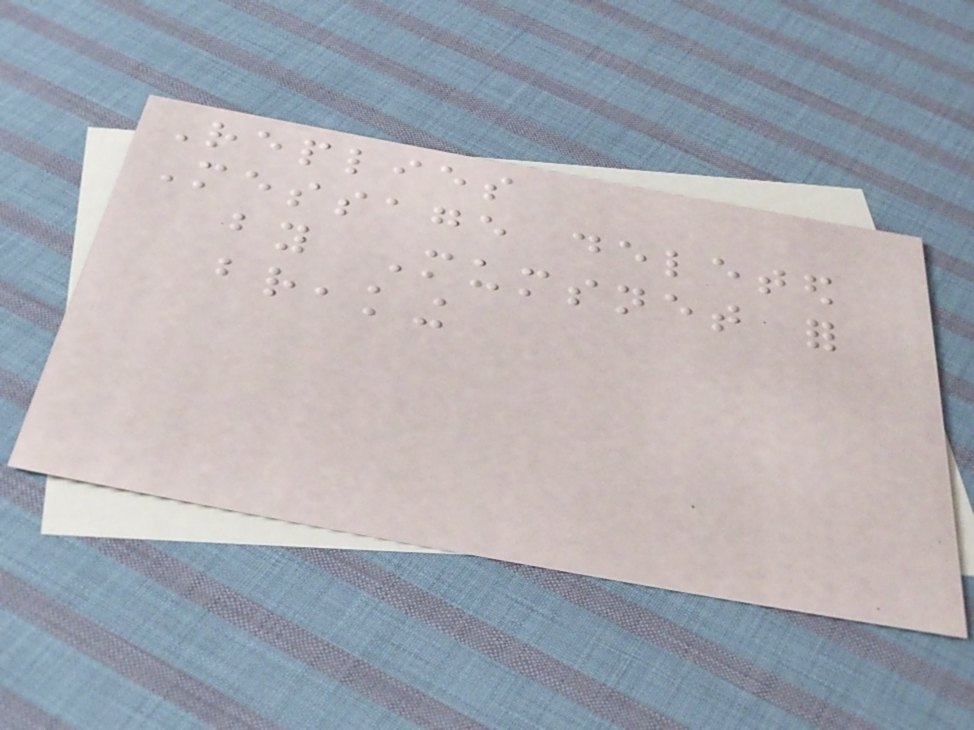Replies
Message deleted
by Mumsnet for
breaking
